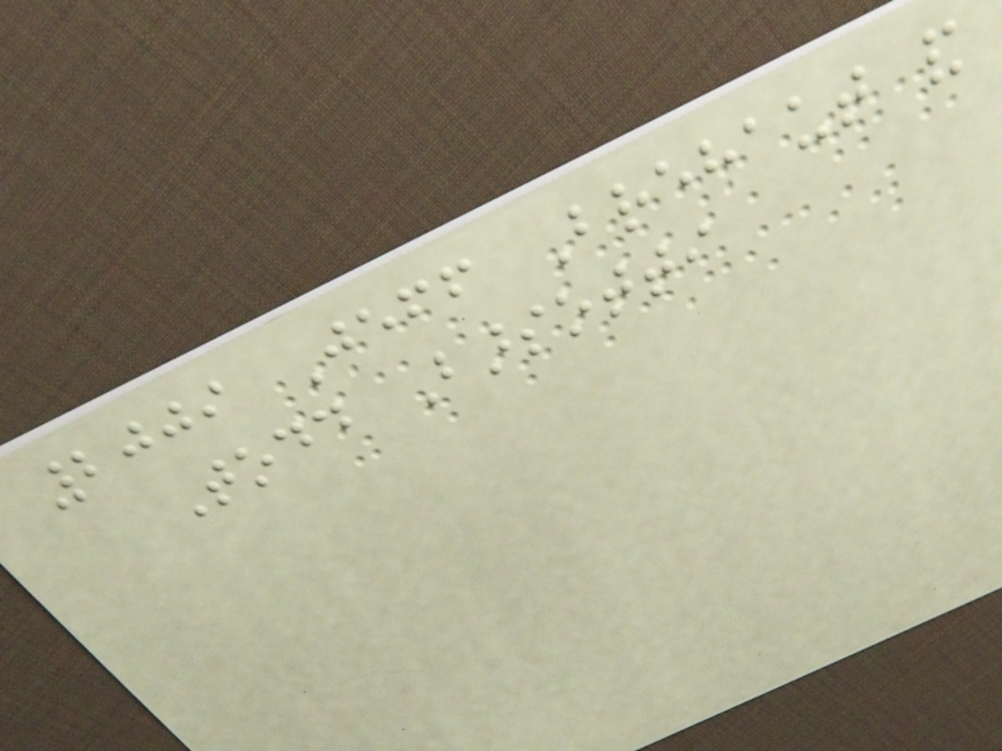2009 Jeff Brehaut and
Todd Barsotti
